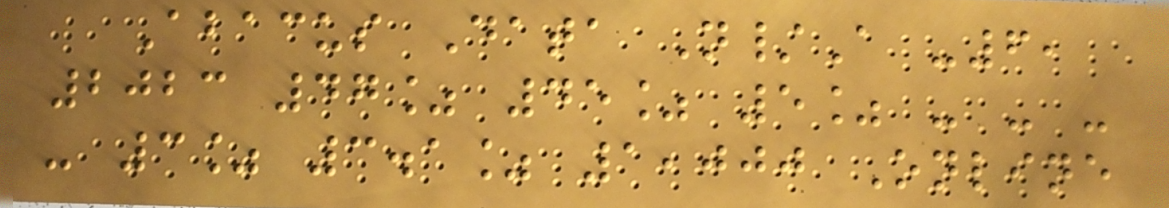Abacus Data N/A -6,
2023 47% 45% 5% - - -
- 3% 3.1% 1,000 Online
